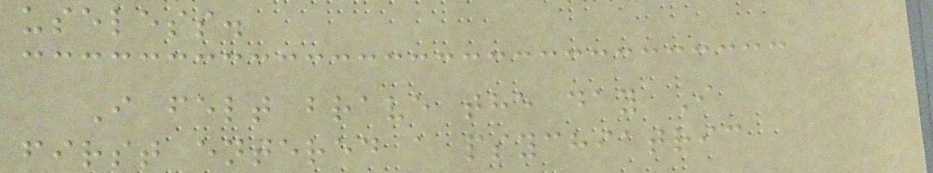useless.
I felt brave the day I
first entered a psychiatric
